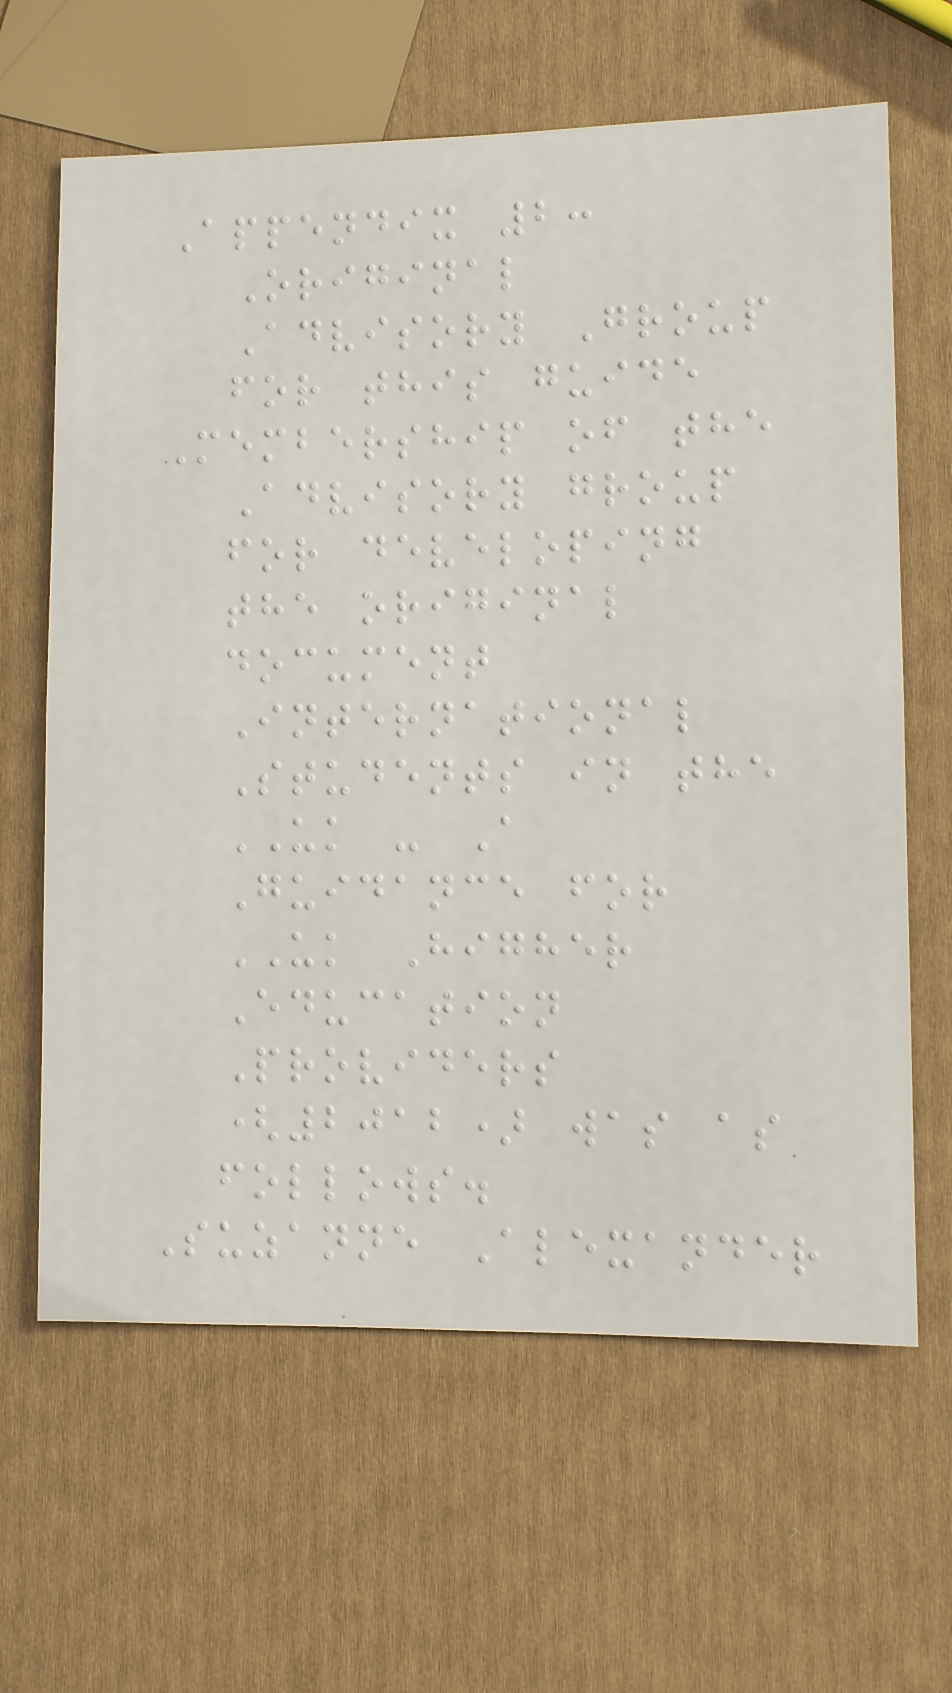Appendix 2:
Original
Advisory Group
for this guide
Membership of the
Advisory group
for developing
the original
document
International
Students in the
UK - A
Guidance for
UK Higher
Education
Providers
(2012) was as
follows.
Suzanne Alexander
